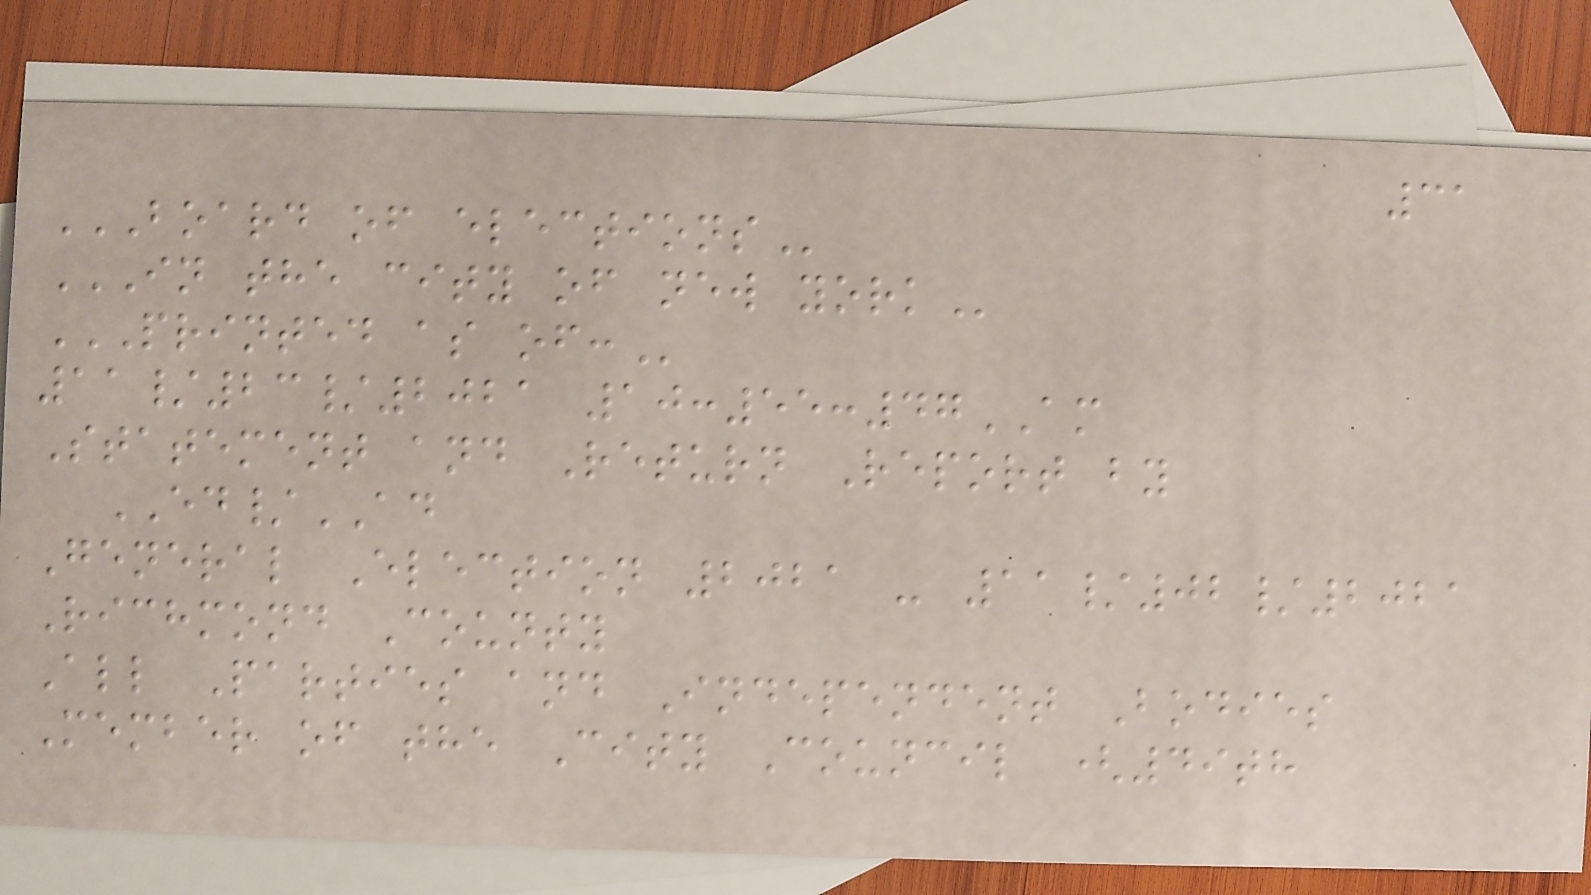31
BOARD OF ELECTIONS
IN THE CITY OF NEW YORK
PRINTED AS OF:
11/23/2021 10:55:47AM
Statement and Return Report by
ED/AD
General Election 2021 - 11/02/2021
Richmond County
All Parties and Independent Bodies
Member of the City Council (49th
